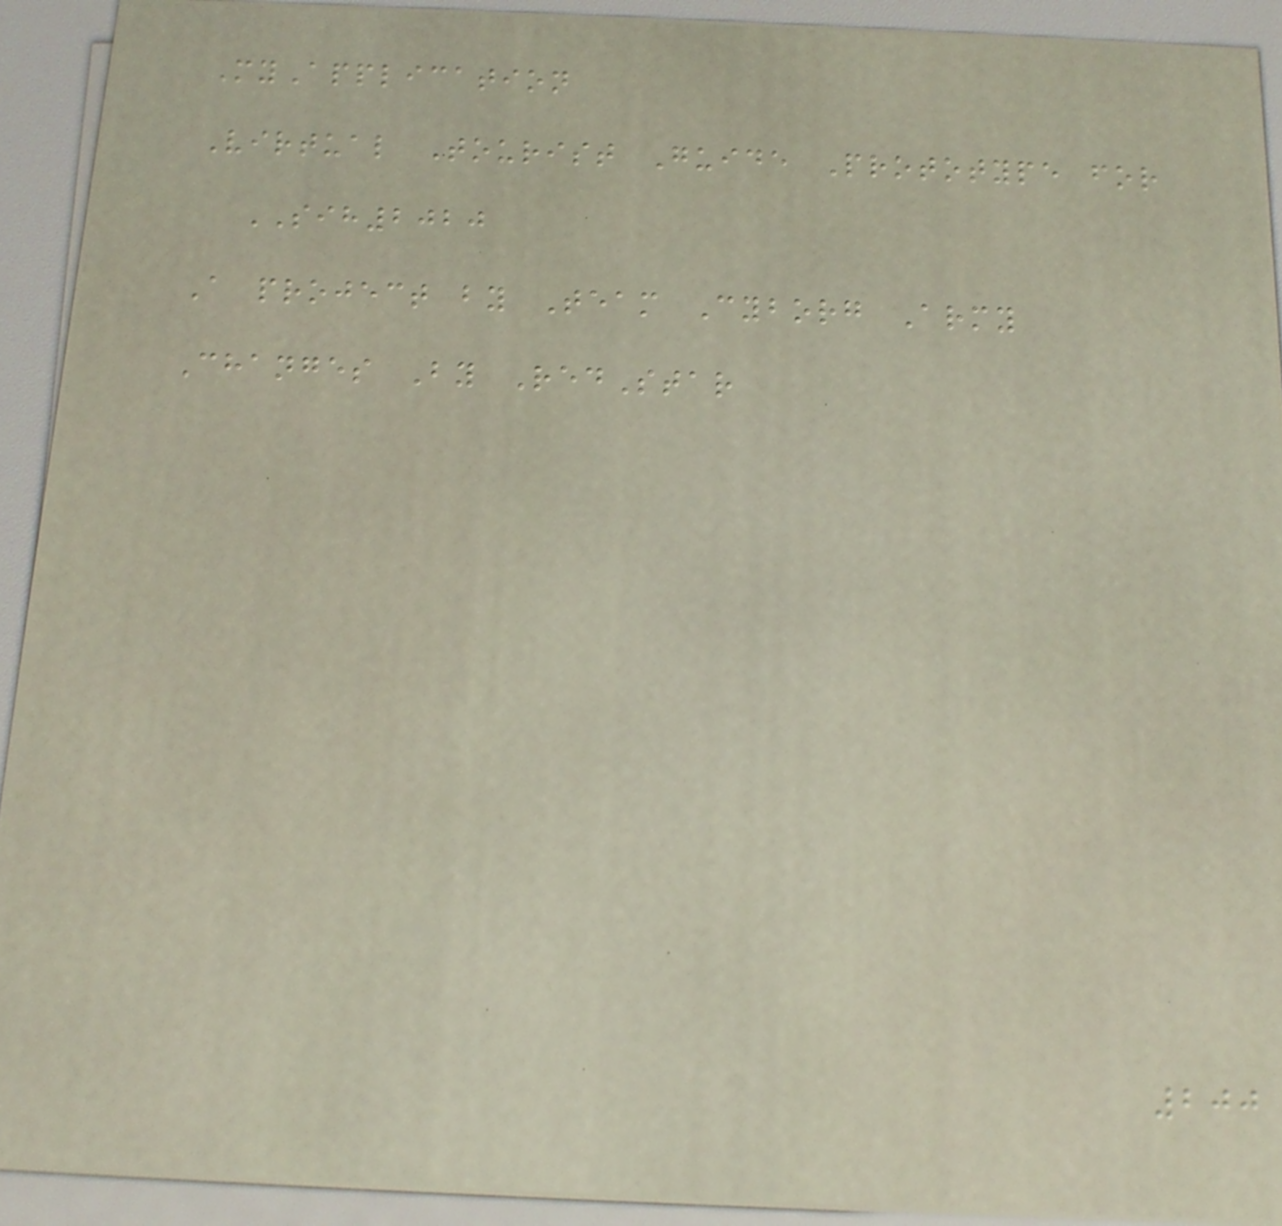MyApplication
Virtual Tourist Guide Prototype for
SIH2020
A project by Team Cyborg Army
Changes By RedStar
200
